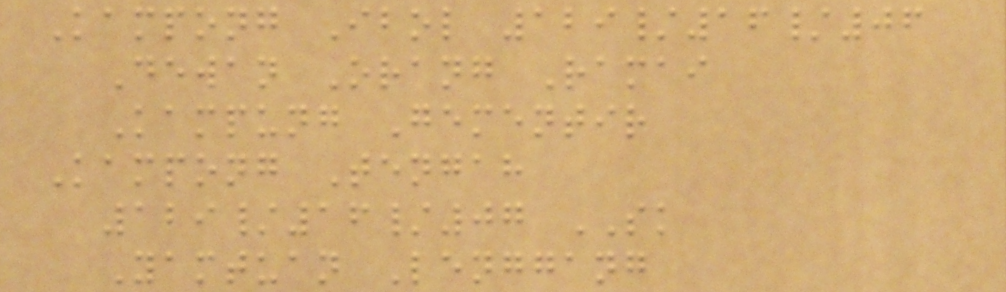Kampong Ibol 129/16/06
Dewan Orang Ramai
Kampung Gementir
Kampong Tengah
129/16/07 SK
Yamtuan Lenggang
